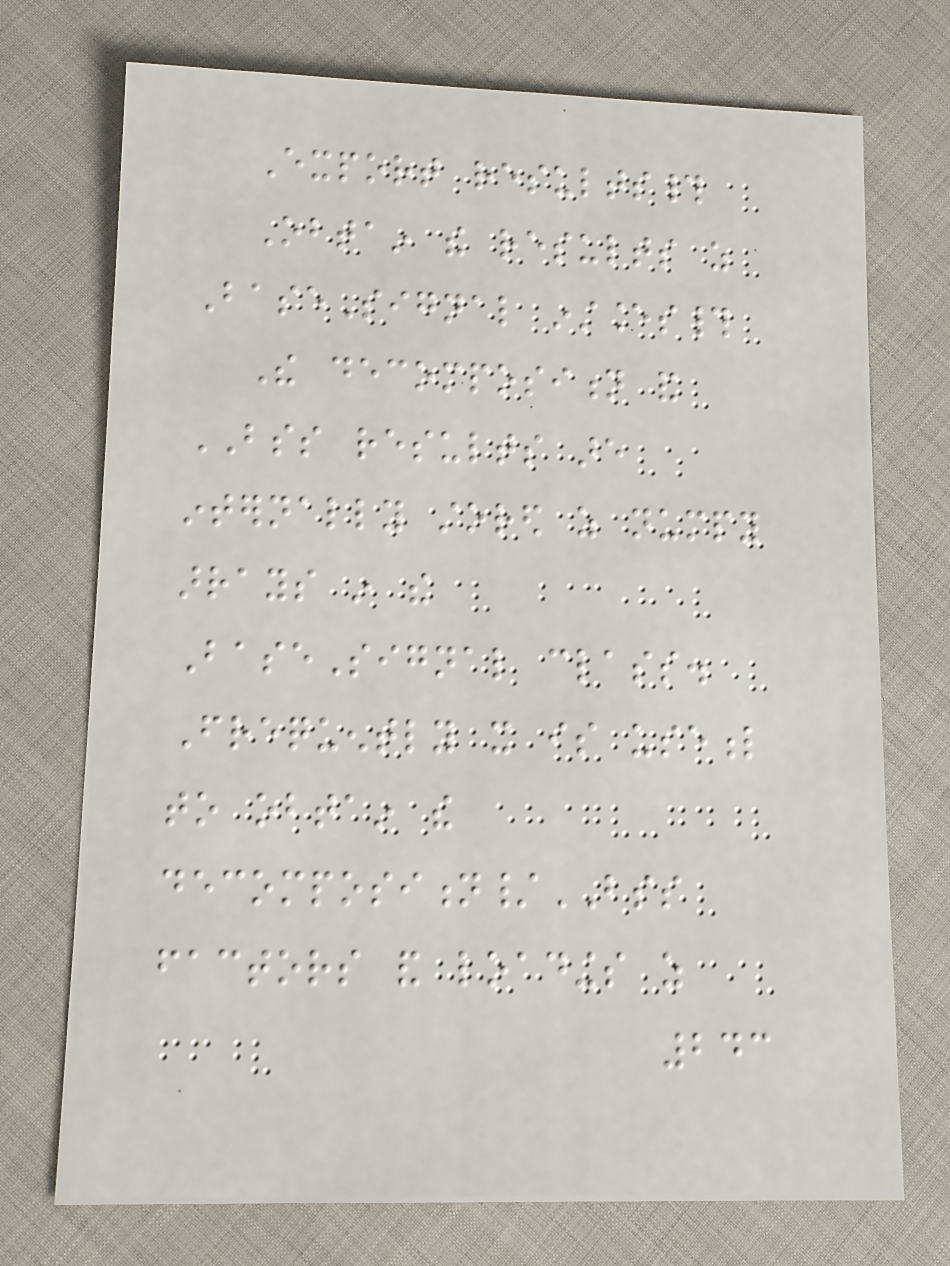Export results#
Obtain the results as
BaseSignal instances#
The decomposition and
BSS results are
internally stored as numpy
arrays in the
BaseSignal class.
Frequently it is useful
to obtain the
decomposition/BSS
factors and loadings as
243
